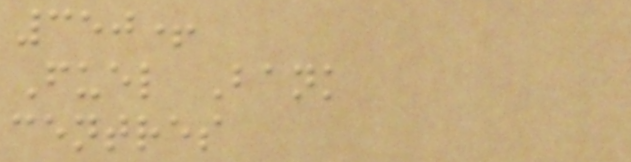350+
Fuel Bank
centres
